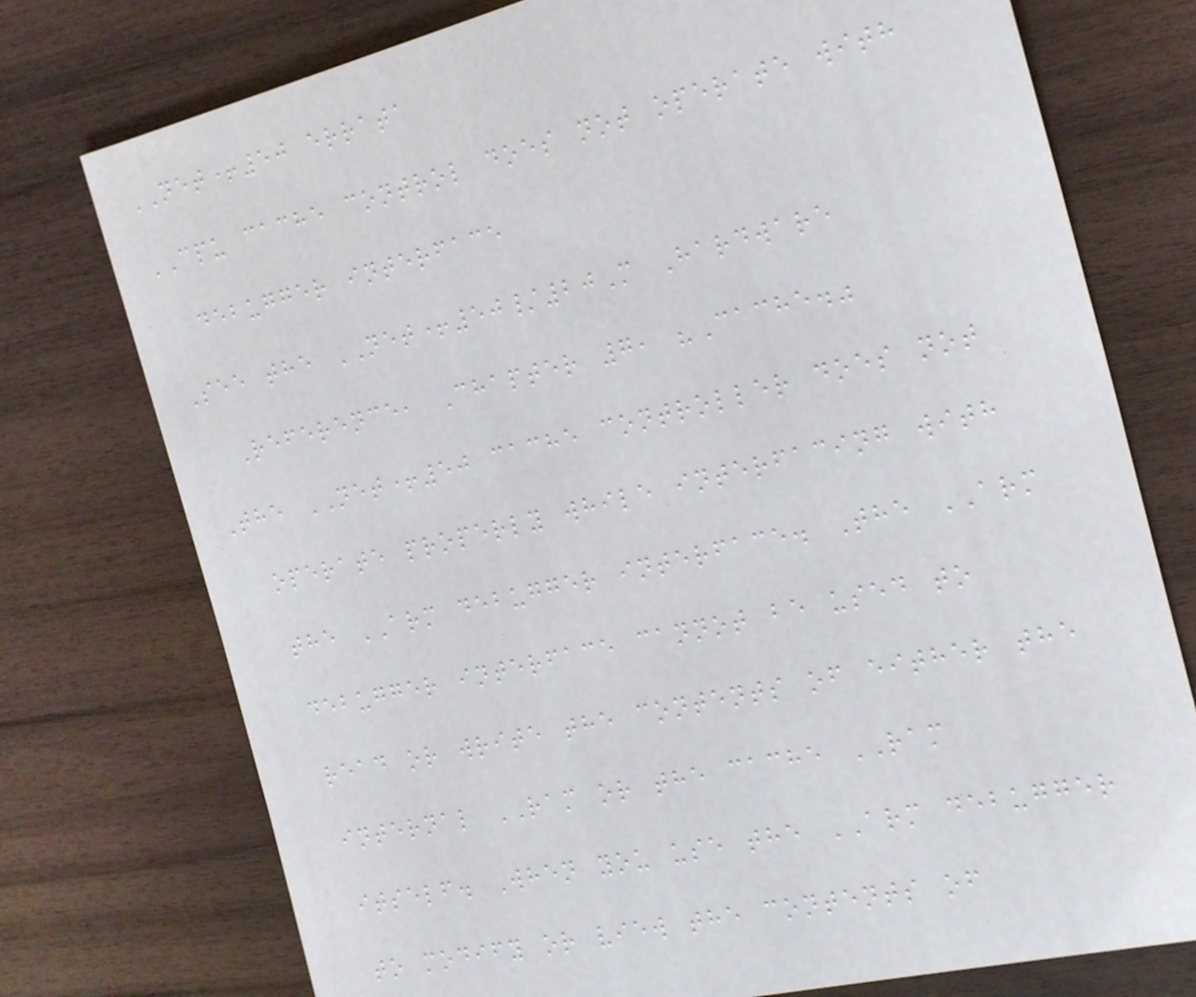NET+50 errata
CPU cache control does not operate with
debugger interface
See the NET+50/20M Hardware
Reference, Chapter 7, "Cache."
The NET+50 cache controller does not
operate properly while interfacing with
the ARM debugger interface. The ARM
debugger interface cannot be used to
read or write the contents of either the
internal RAM or the cache RAM
itself. When you use the ARM debugger
to modify or view the contents of
